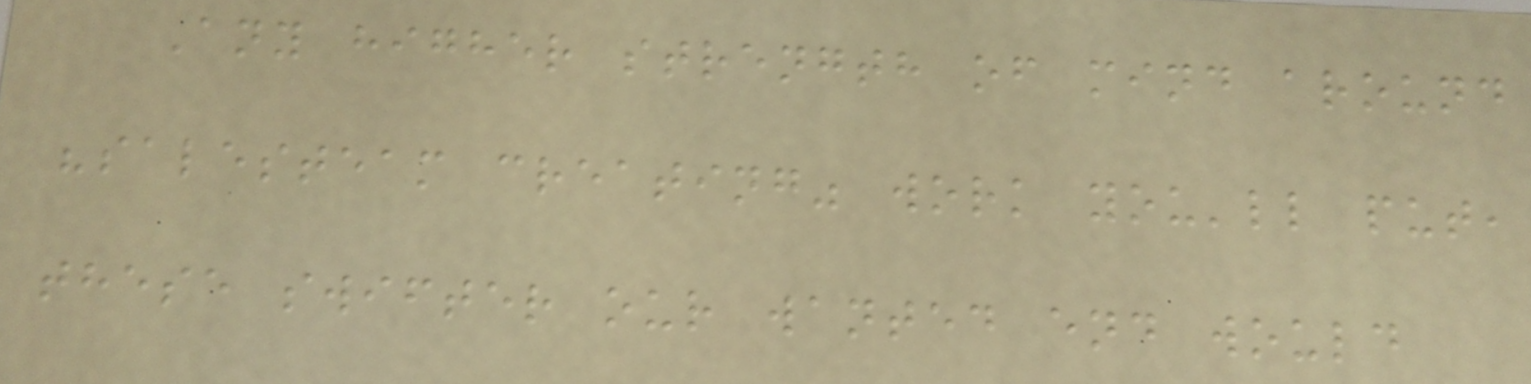Any higher strength of mind around
"salesteam creating" work you'll put,
these swifter our wanted end would
